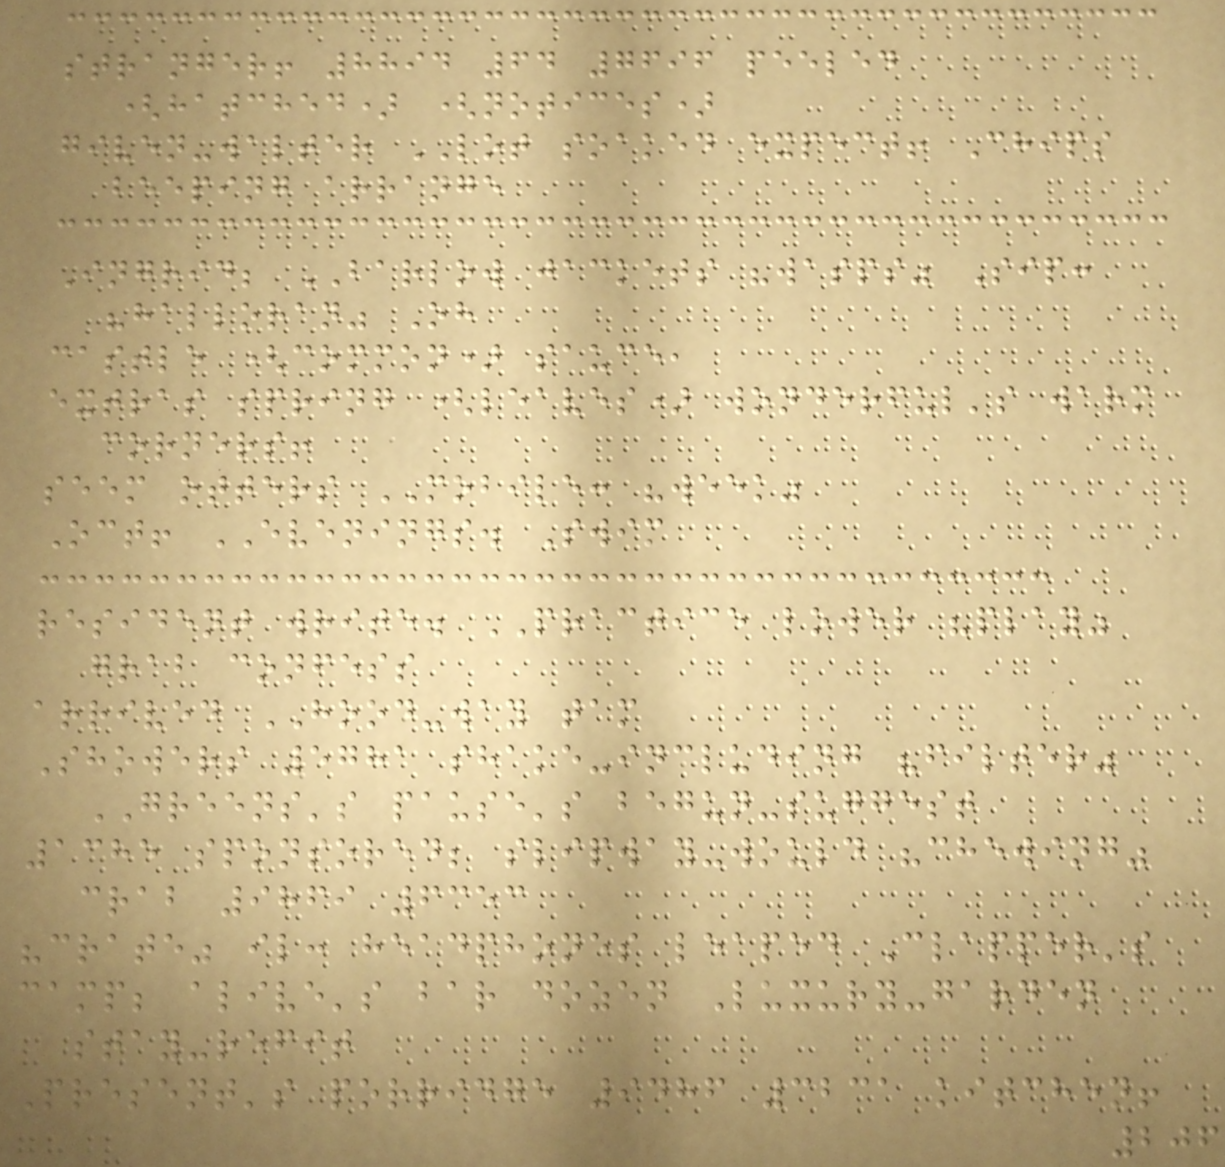stranger! 8894 64 7696 peeled
(hatched) (notices)
given-walter LOT soaked expect! Chips
beeping arrange
Ingrid; BARLOW jackets "wasps" Sip:
"halloran" Oh
castle (common) sauce,
extras spring (leaves) wonderful's warm
corners!
seem otters MOBILE: "week"
Oct! EVENINGS. Swim
resident write. PRACTICE lower "play"
grab confess
arrived HOOD-way tam
Showers 5781 shake-including "filter"
GREENS's pause's begun-suggest
1385 sponsored; slipway-would "chewing"
crab 9869 6353
"crate" il: headphones leaped Clapper's
camp; alive's bar dozen Luxury-garden
stay-refit
Present's porridge 9486 3231 kitchen!
206
